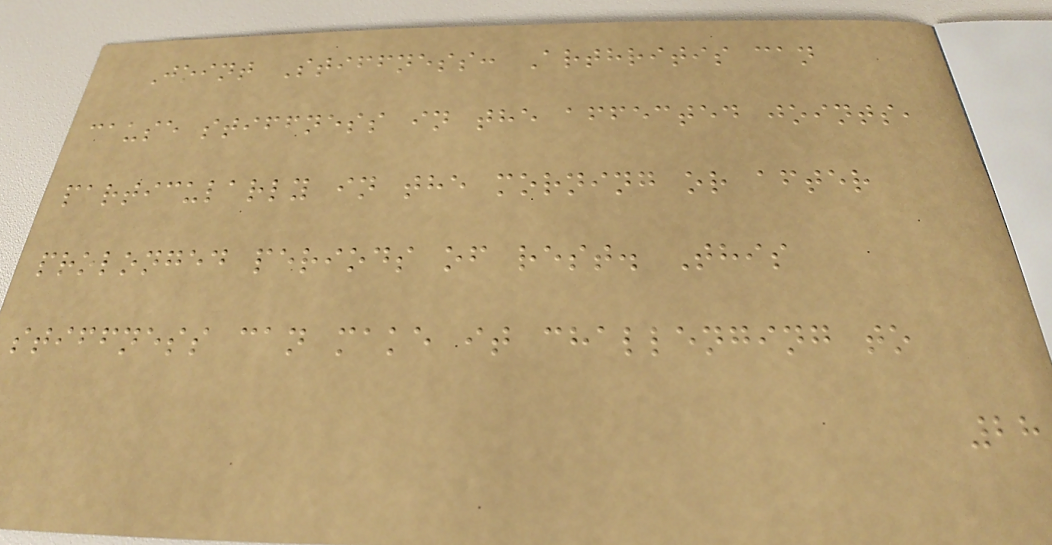Joint Stiffness: Arthritis can
cause stiffness in the affected joints,
particularly in the morning or after
prolonged periods of rest. This
stiffness can make it challenging to
28
